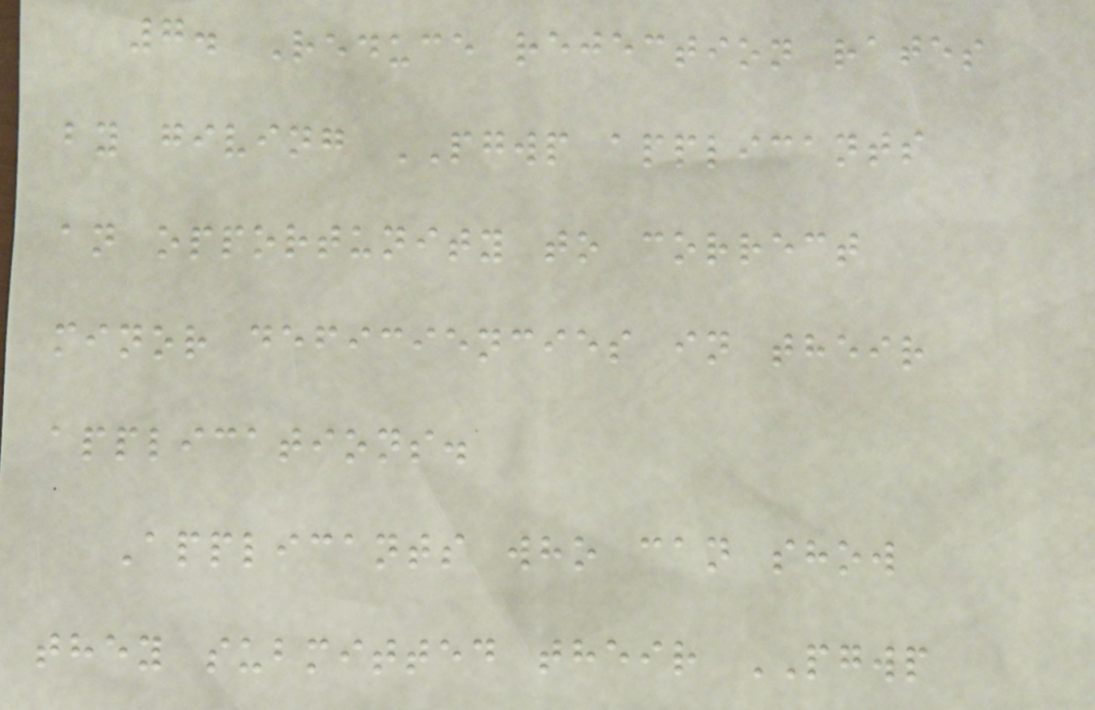7. Reduce rejection rates
by giving PGWP applicants
an opportunity to correct
minor deficiencies in their
applications.
Applicants who can show
they submitted their PGWP
